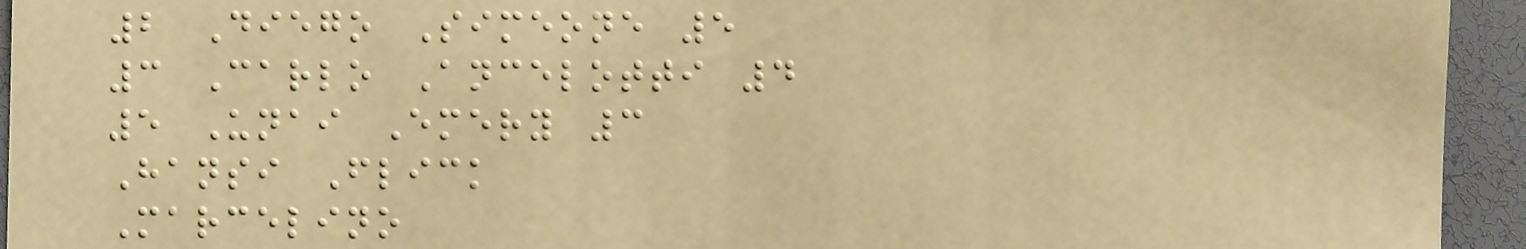2 Diego Simeone 5
3 Carlo Ancelotti 4
5 Unai Emery 3
Hansi Flick
Marcelino
